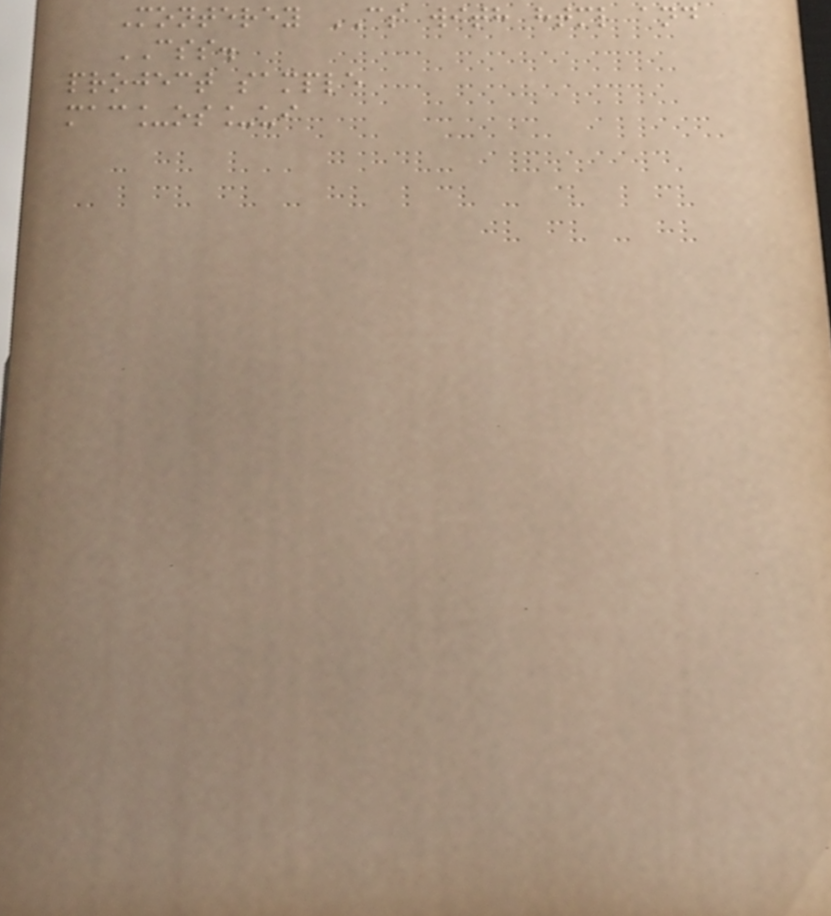Monterey CS with html and
CSS.
project sample
mac_os_ui
